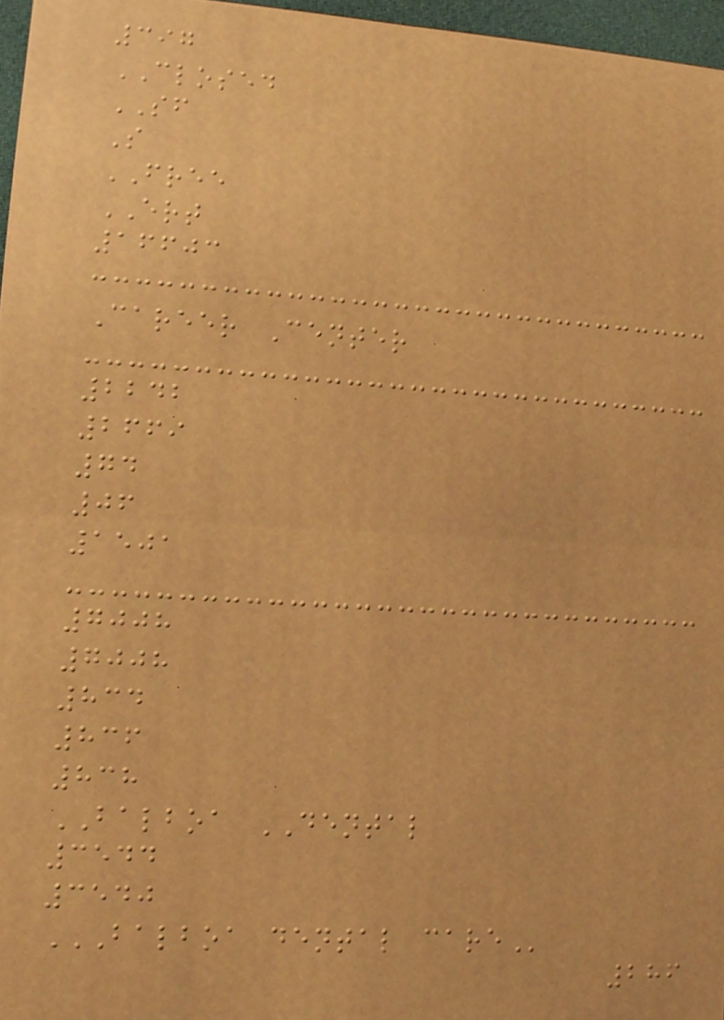397
CLOSED
SF
S
FREE
ERT
16603
Career Center
2242
2669
74
06
1501
7008
7008
834
836
838
BALBOA DENTAL
3544
3540
BALBOA DENTAL CARE
286
